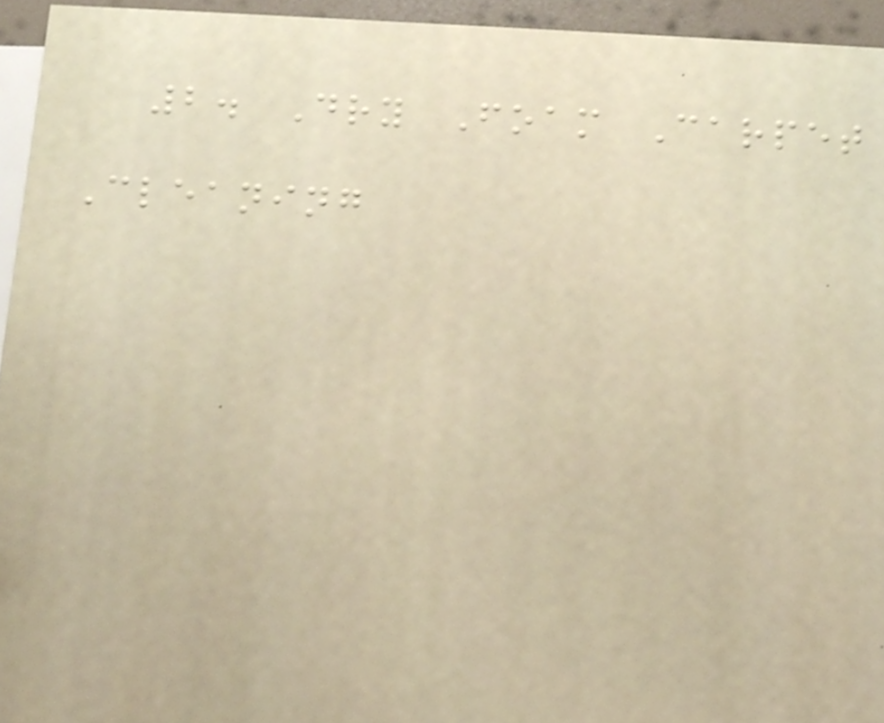2. Dry Foam Carpet
Cleaning
